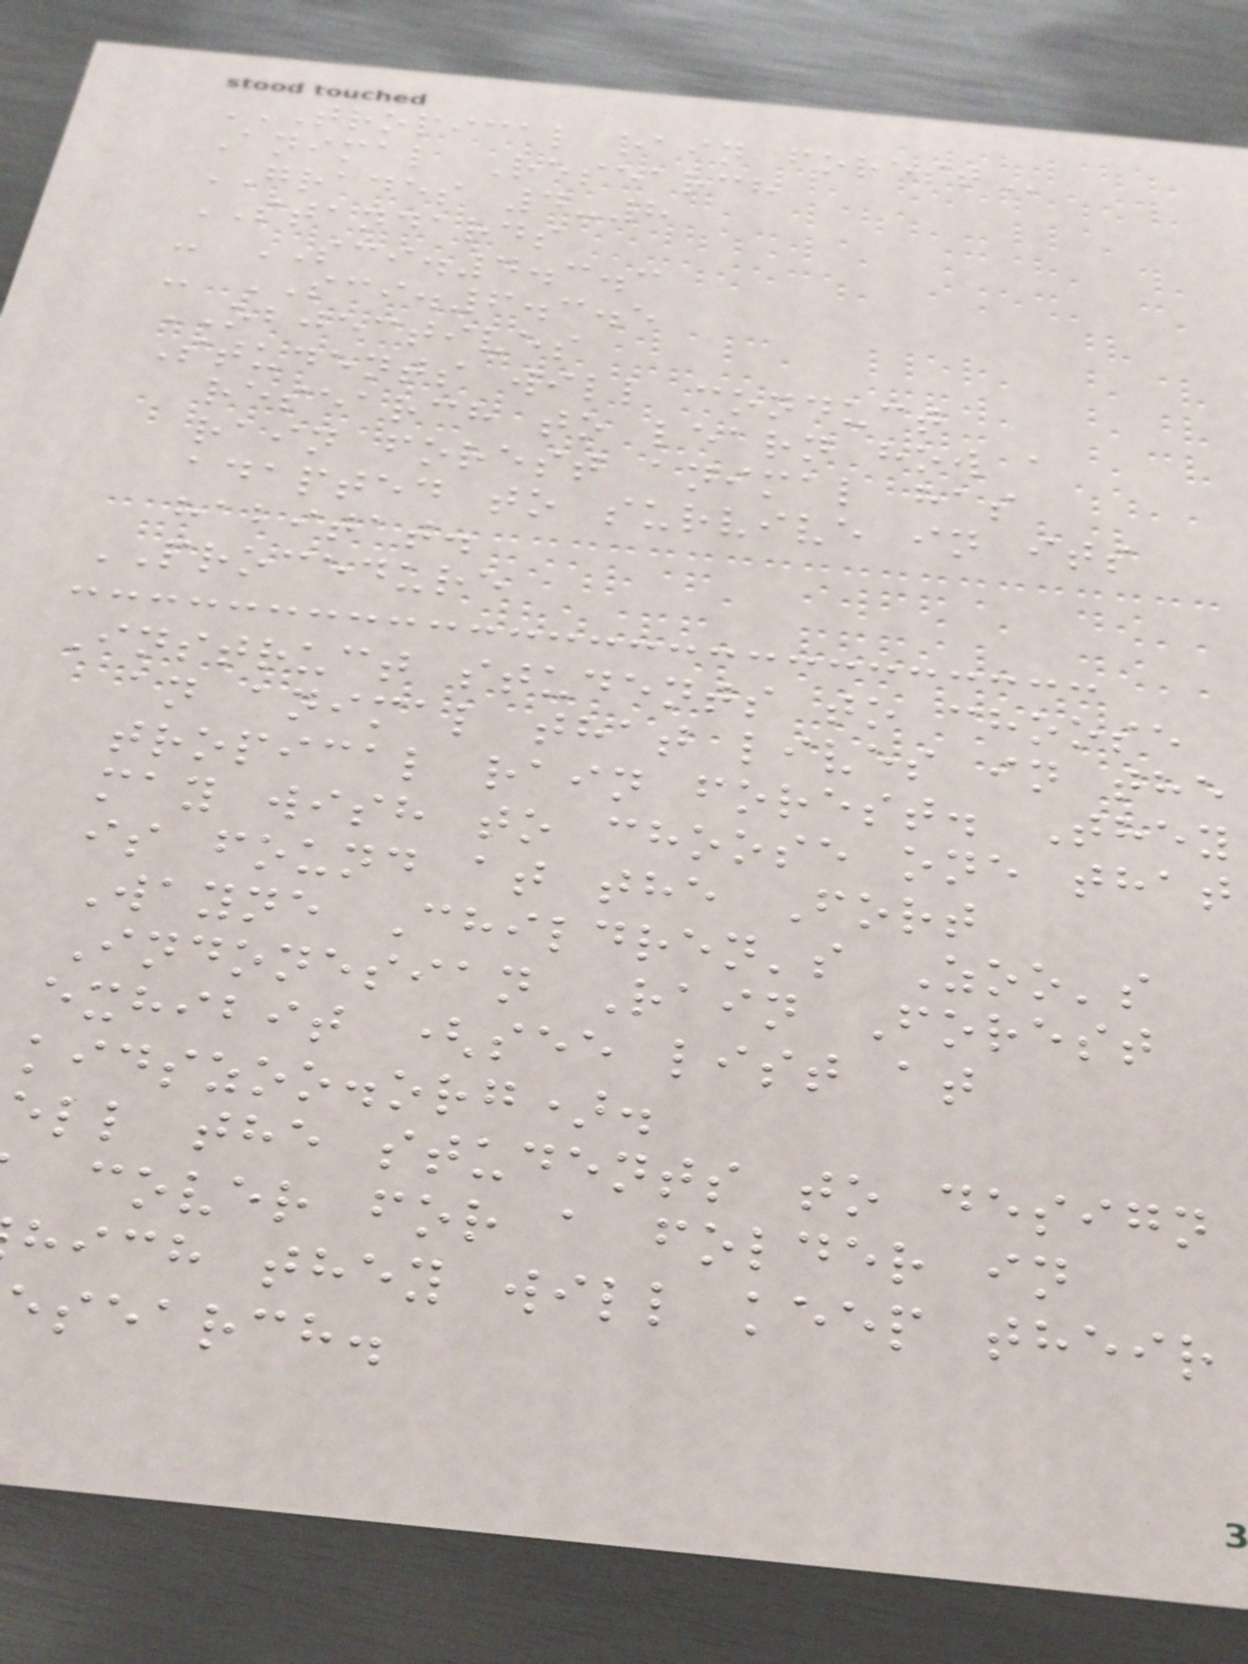TROPICAL RAIN FOREST
Animal Research
GRADES 4-8
STANDARDS
- SCI.4.3.3
- SCI.6.3.5
OBJECTIVES
Students will conduct
research to learn how a
rain forest animal has
adapted to survive in its
habitat.
PROCEDURE
Instruct students to choose
an animal that lives in the
tropical rain forest. They
may wish to choose one that
is found at the Fort
Wayne Children's Zoo's
Indonesian Rain Forest
exhibit (see list at
kidszoo.org).
ell the students to design
cover for a folder in
hich they will keep their
esearch.
